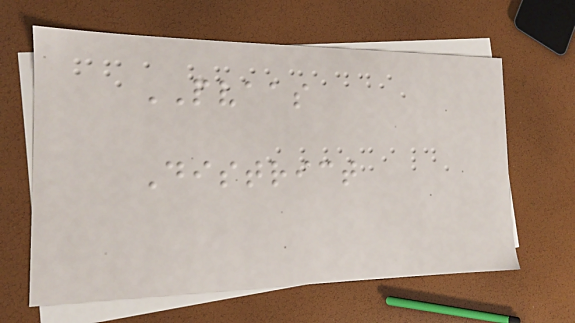PVAAS
District
